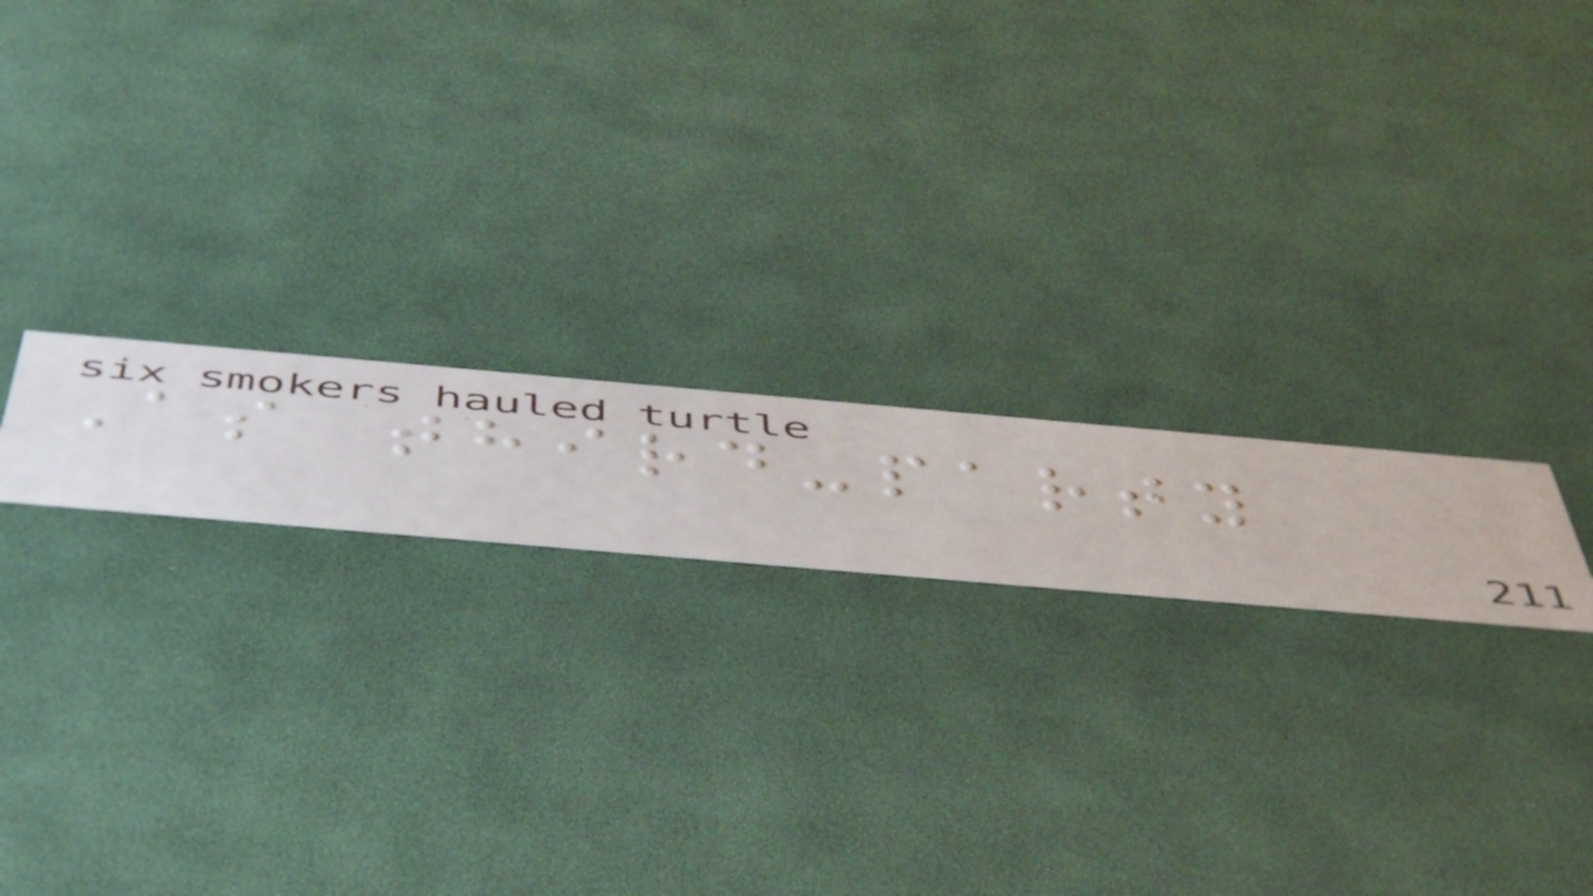As third-party
